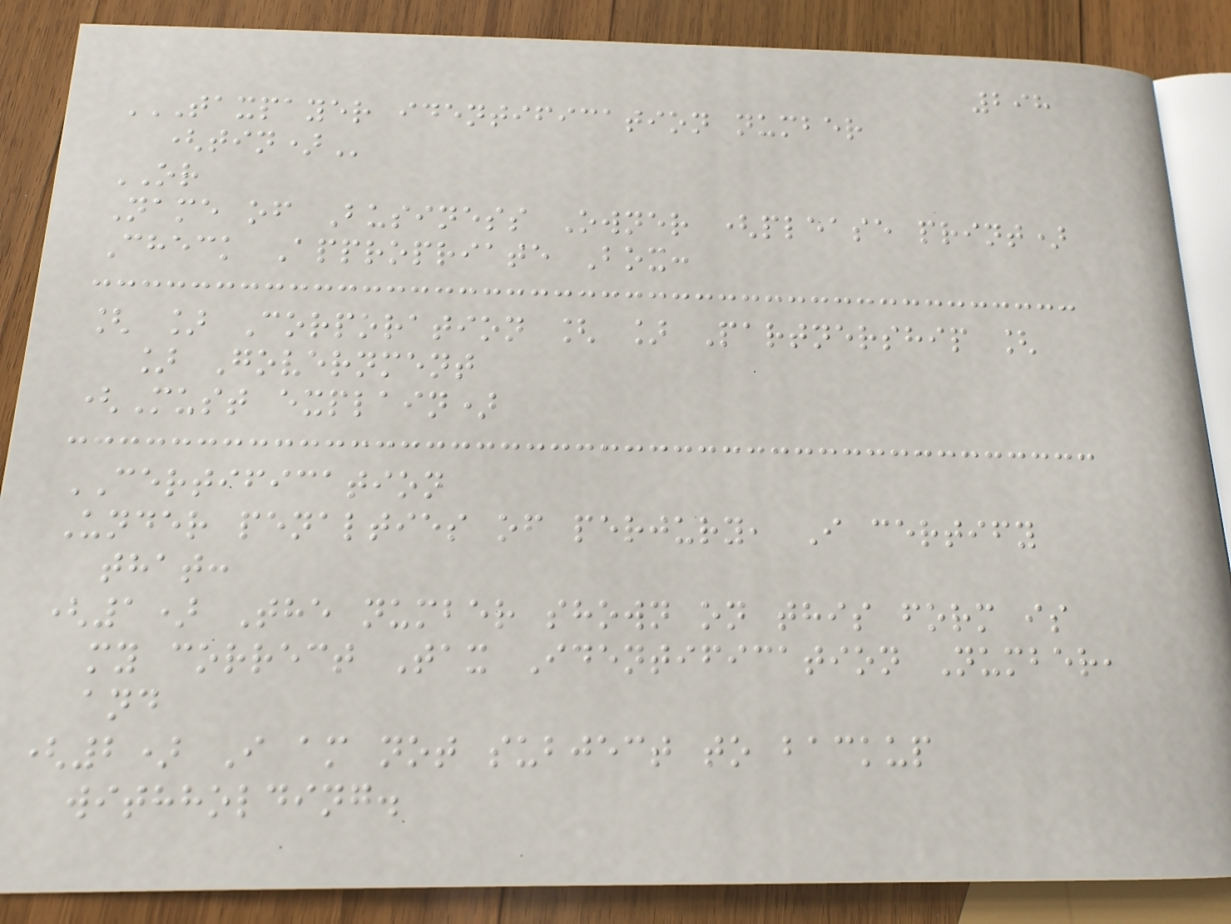298
TAXPAYER IDENTIFICATION NUMBER
(TIN)
OR
Name of Business Owner (please print)
Check Appropriate Box:
[ ] Corporation [ ] Partnership [
] Government
(Must explain)
CERTIFICATION
Under penalties of perjury, I certify
that:
(1) The number shown on this form is
my correct Tax Identification Number,
and
(2) I am not subject to backup
withholding.
